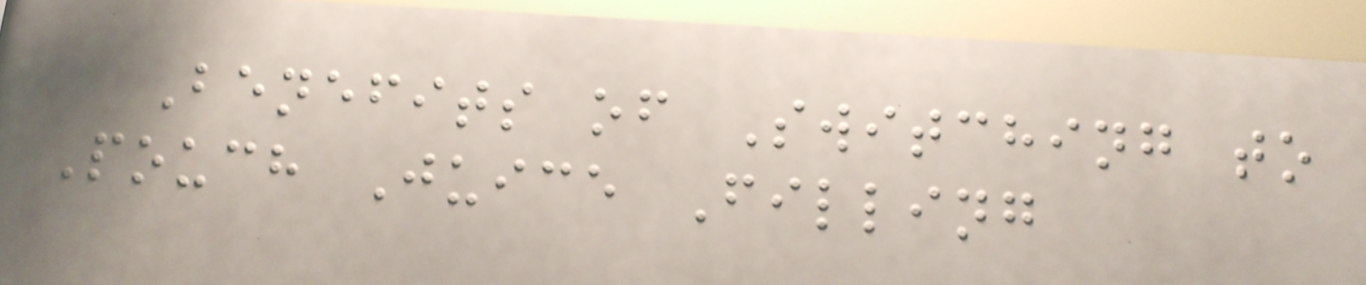Benefits of Switching to
Pouch Juice Filling
